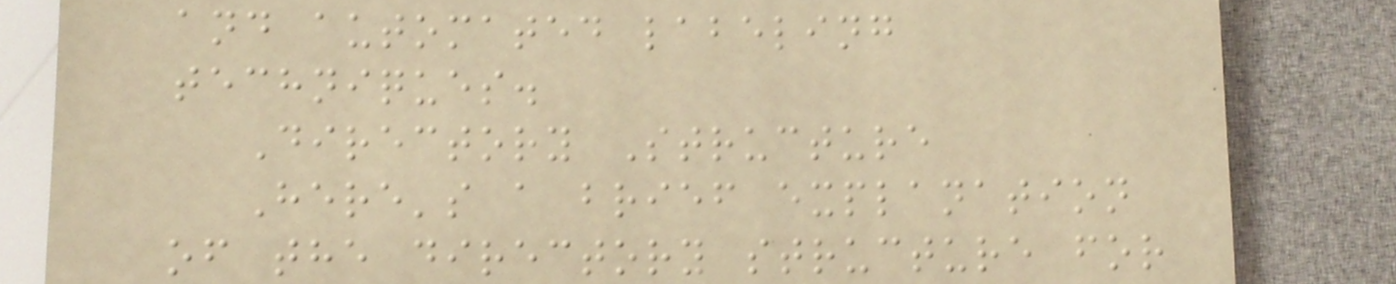and automated labeling
techniques.
Directory Structure
Here's a brief explanation
of the directory structure for
